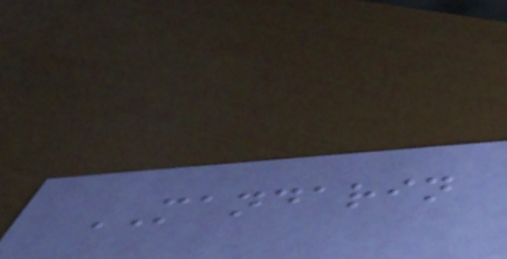MANDARIN
